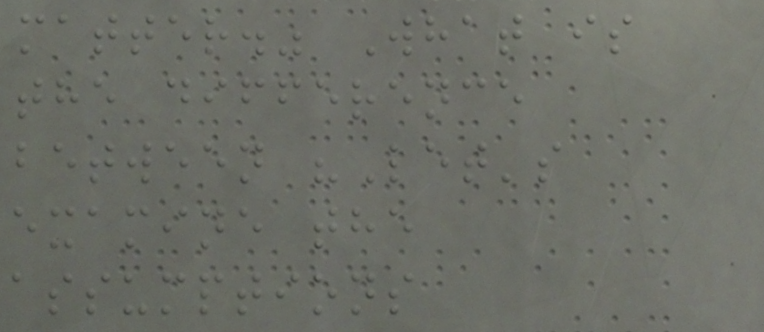matter." What is
the difference
between "Let's
examine the
assumptions
